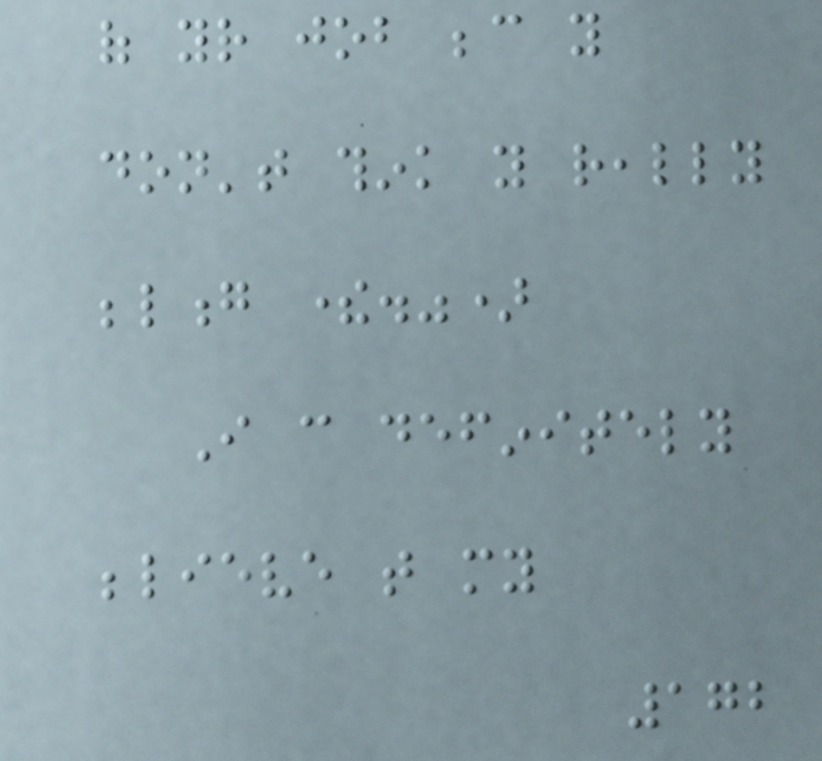of your job because you
don't think you really
belong there.")
I can definitely
believe that my
172
